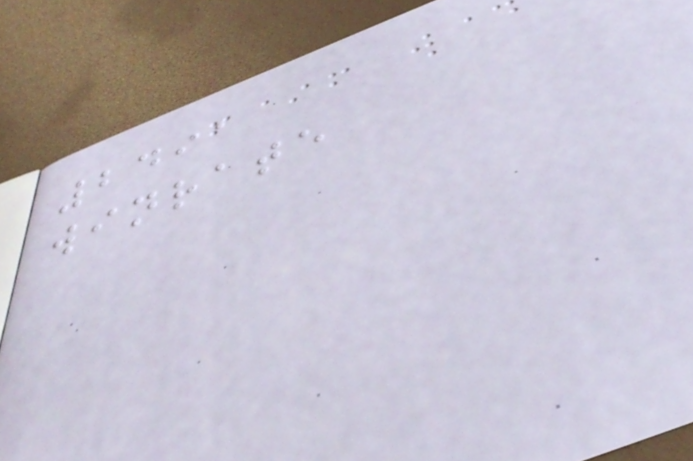2491
winrate
